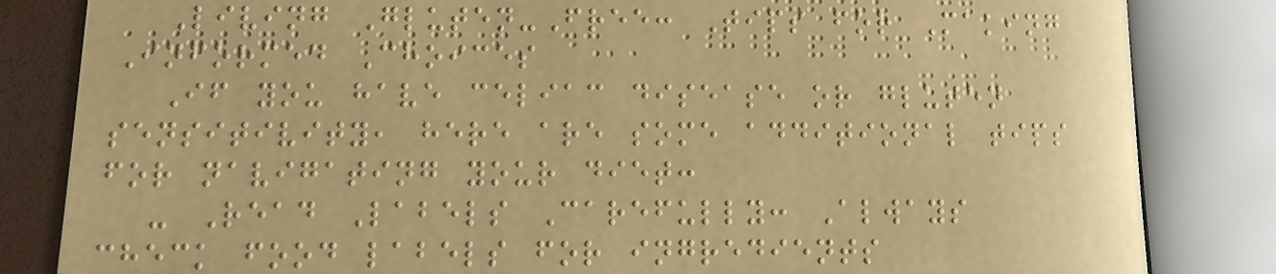Living Gluten-Free: Tips for Making
Informed Choices
If you have celiac disease or gluten
sensitivity, here are some additional tips
for navigating your diet:
- Read Labels Carefully: Always
check food labels for ingredients
